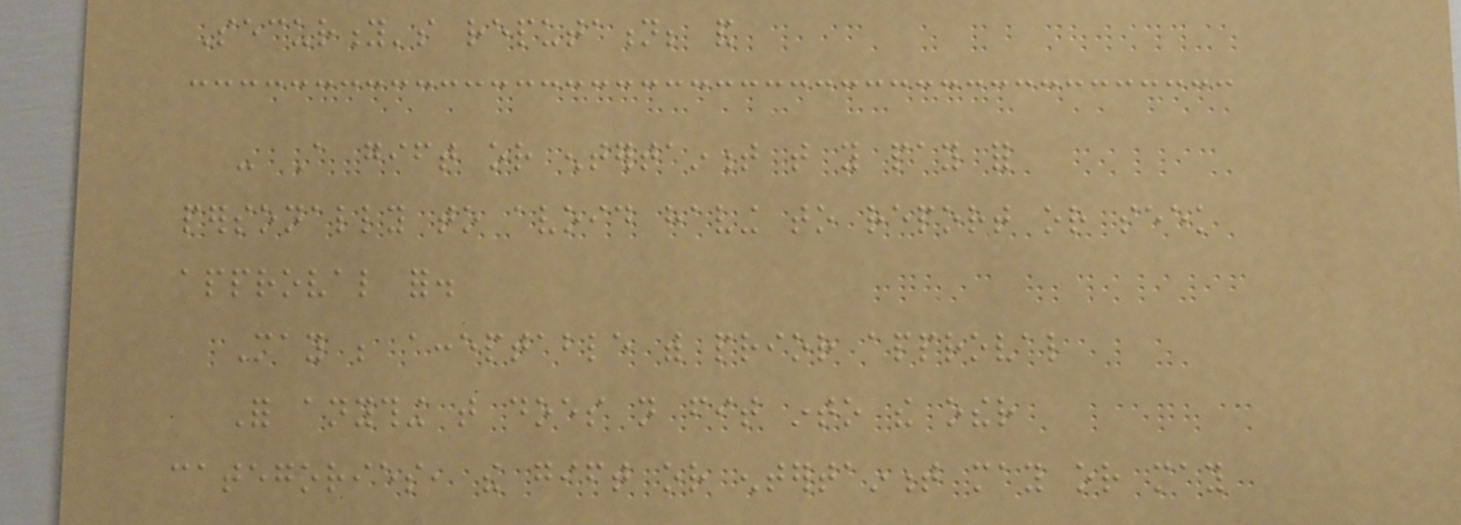Security's reputation; and
- A gift or entertainment that you pay for
personally to avoid having to report or seek
approval for.
May be acceptable with prior approval
For anything that does not fit into the other
categories, the gift or entertainment may or may
